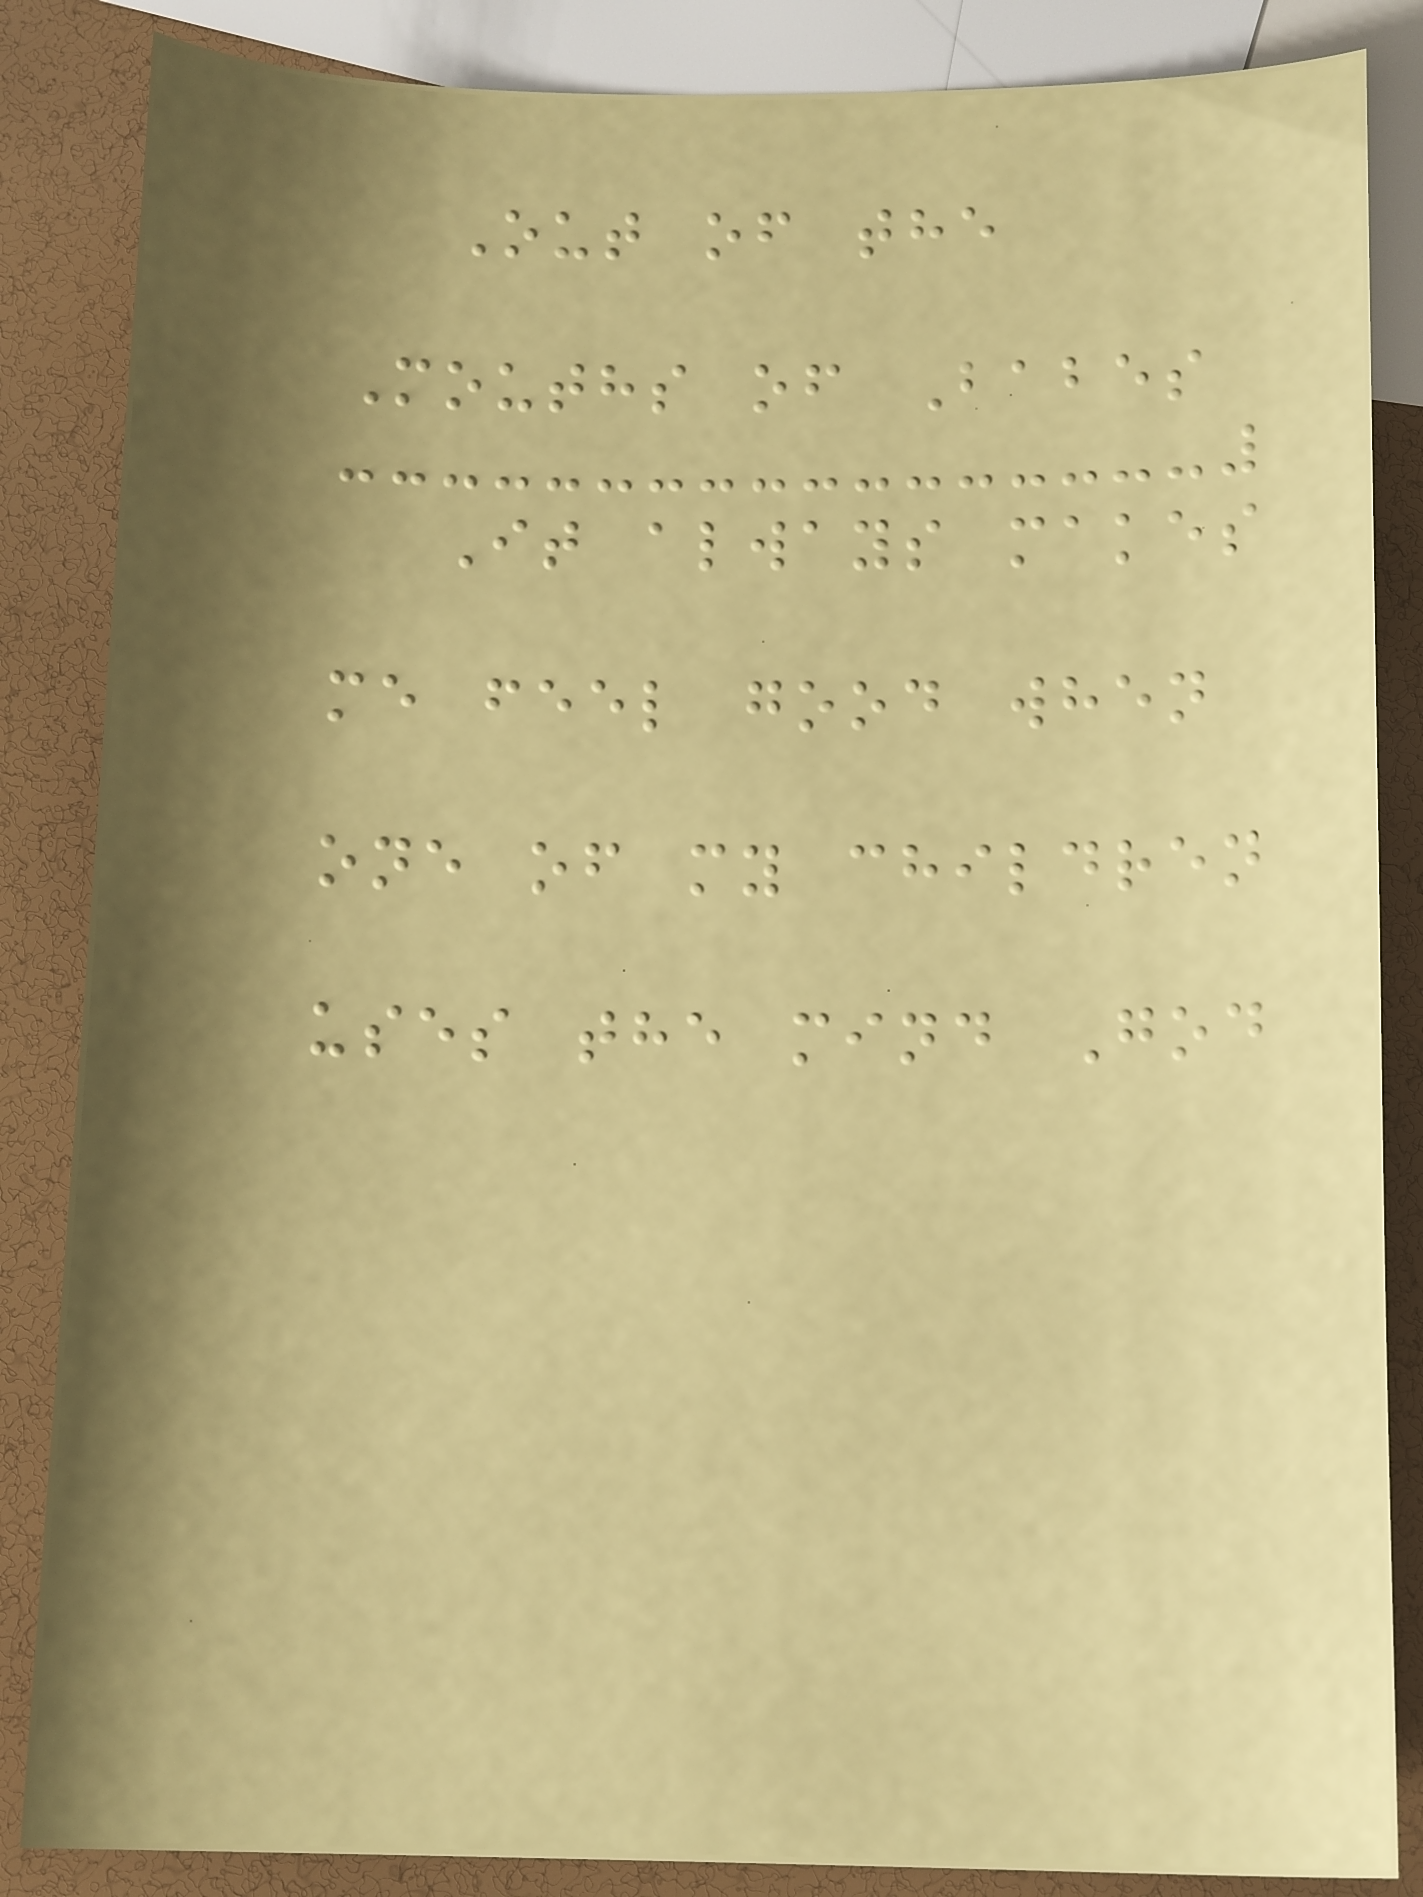Out of the
Mouths of Babes
It always makes
me feel good when
one of my children
uses the mind God
